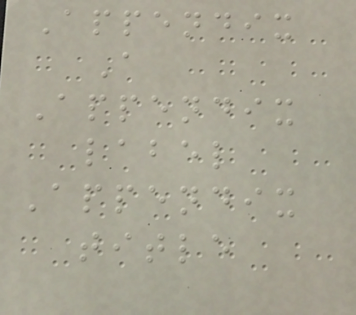Appendix
A
Appendix
label
Appendix
title
